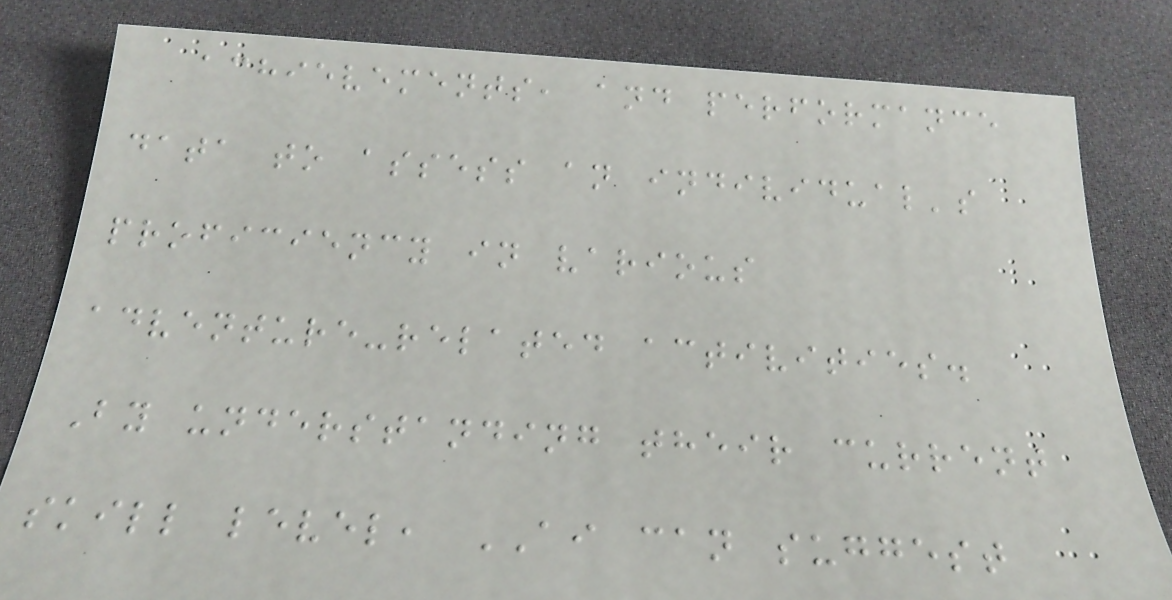achievements, and performance
data to assess an individual's
proficiency in various
adventure-related activities.
By understanding their current
skill level, AI can suggest
